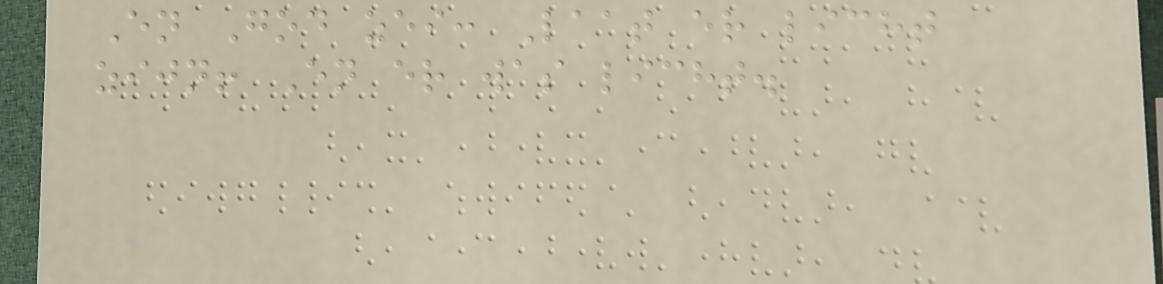En God zei: Laat er licht
zijn! En er was licht.
